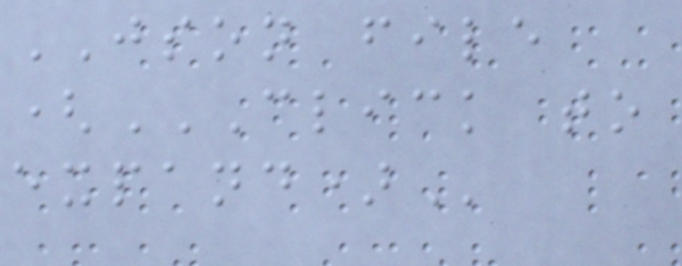JSON file
(CLICK TO
EXPAND)
